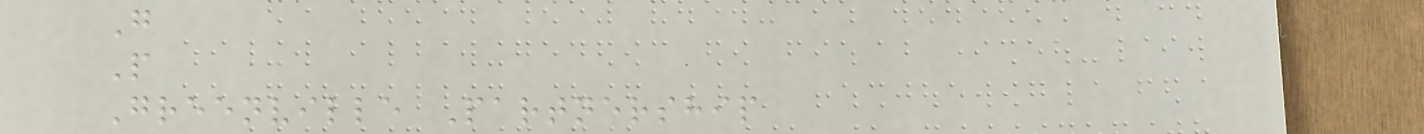G
P
Greenville Partnership
